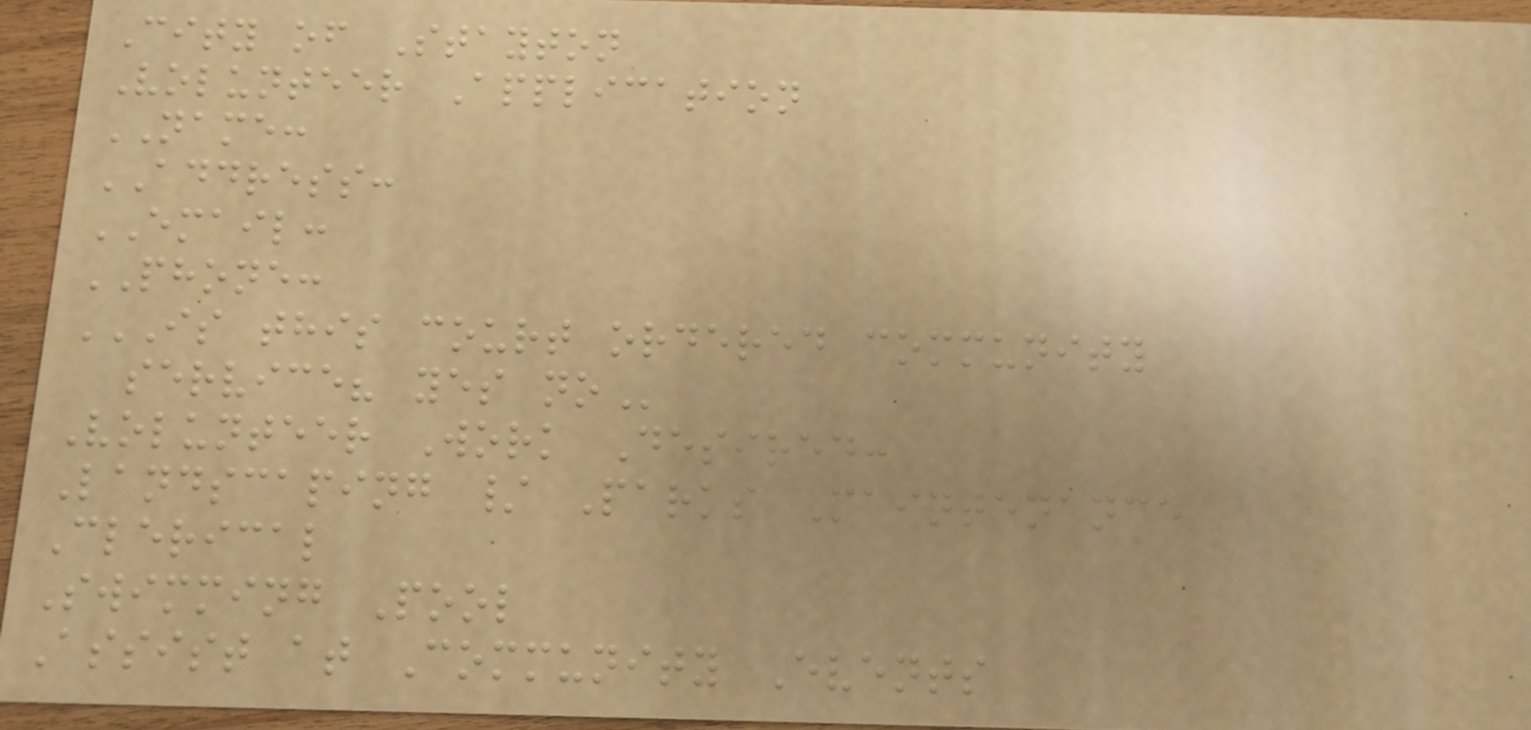City of Stayton
Volunteer Application
NAME:
ADDRESS:
EMAIL:
PHONE:
IS THIS COURT ORDERED COMMUNITY
SERVICE? YES NO
Volunteer Work Desired:
Landscaping / Parks Maintenance
Clerical
Swimming Pool
Assist at Community Events
